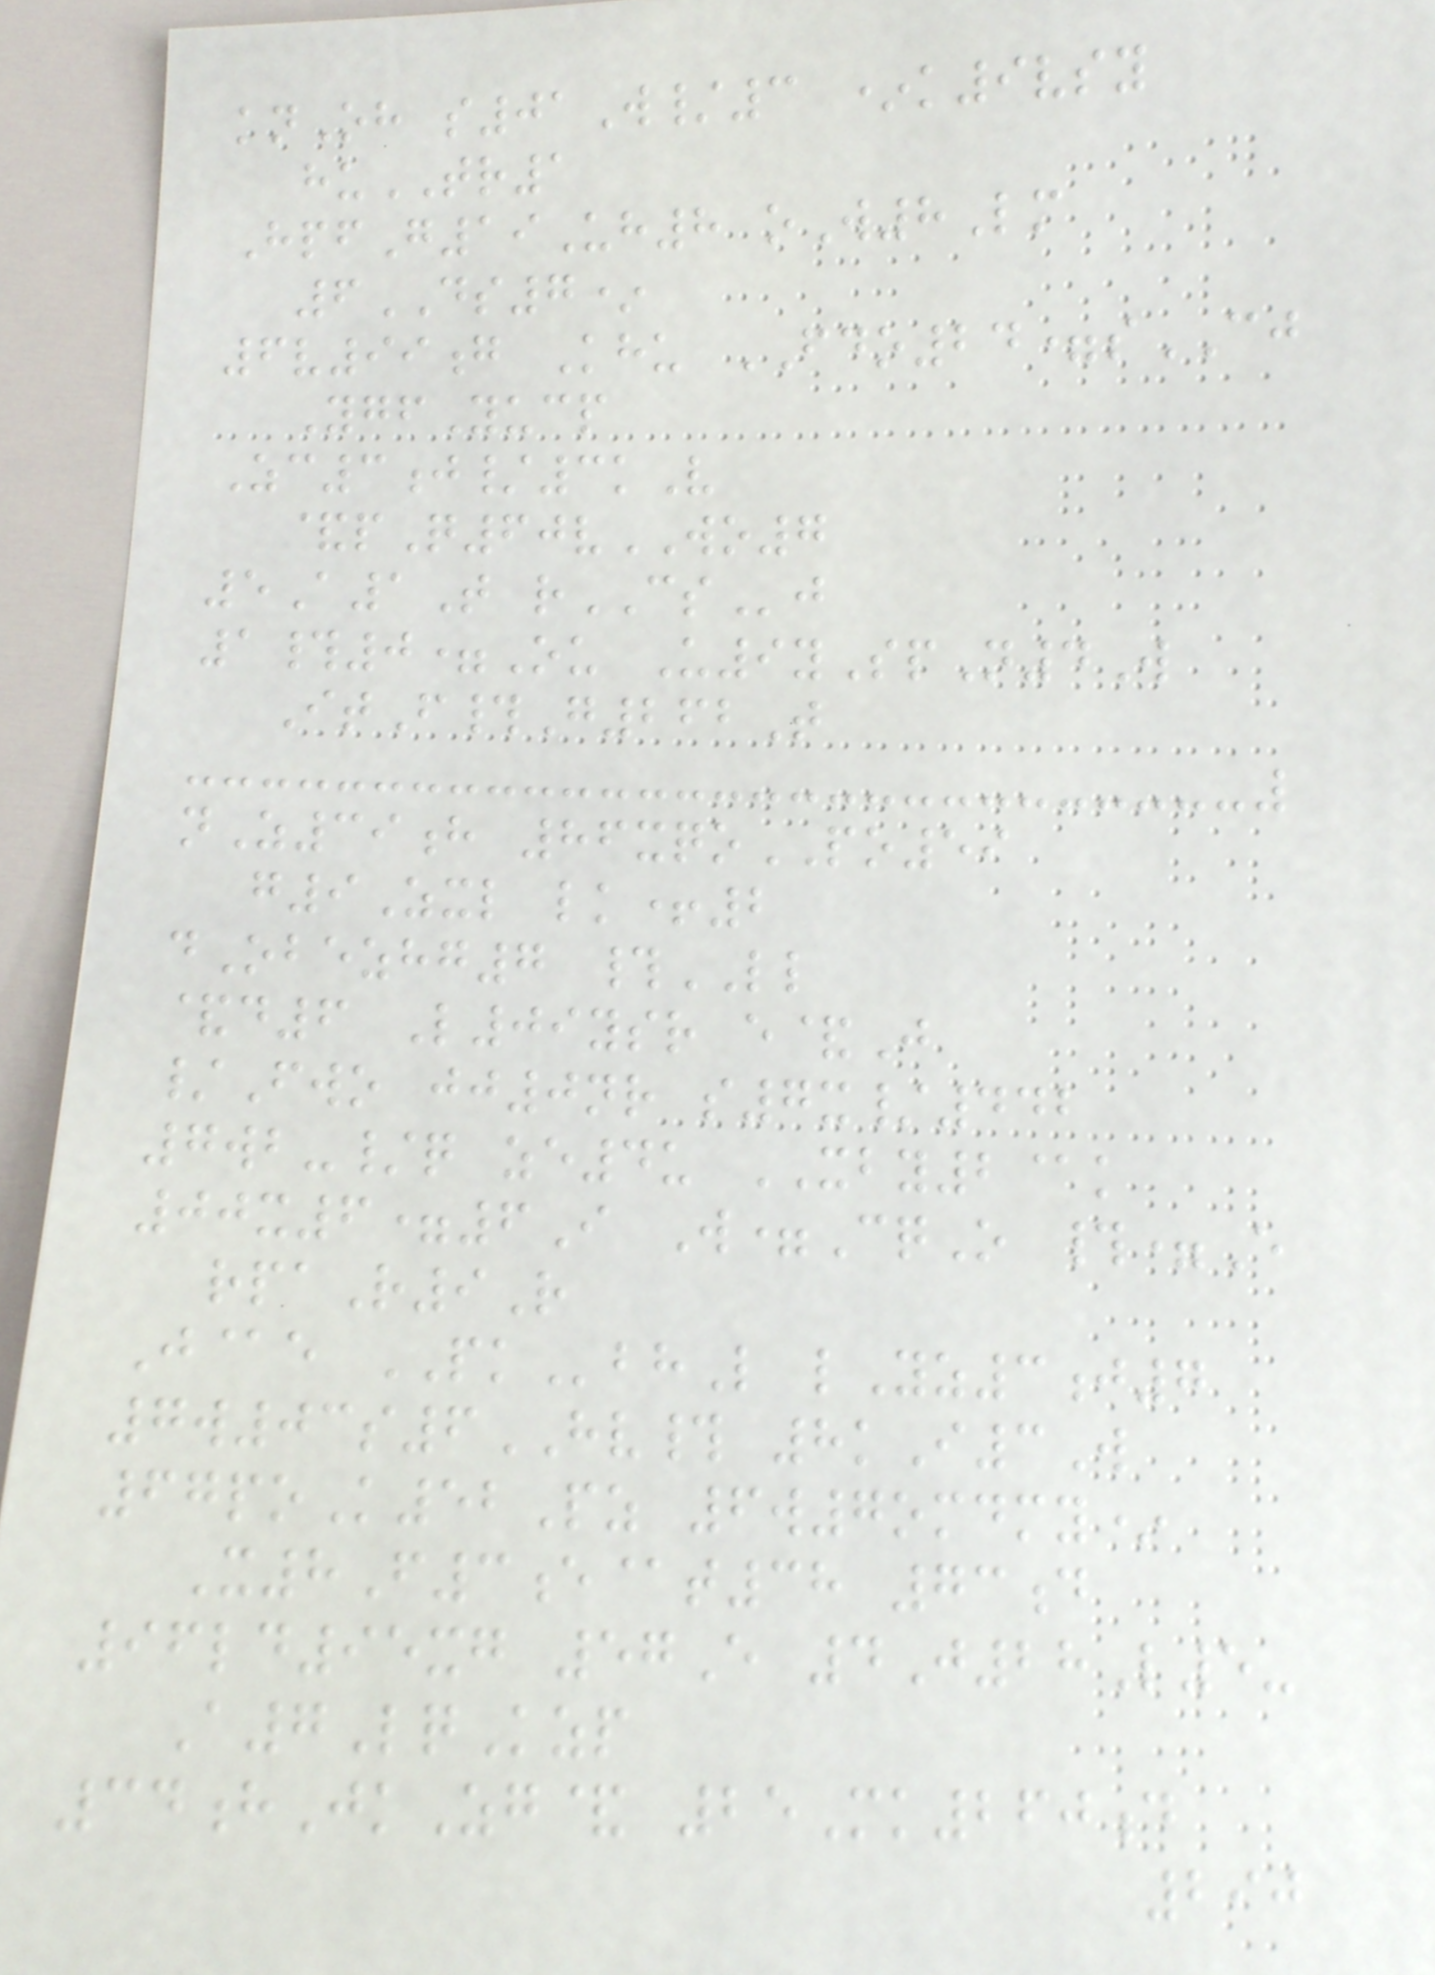knOh s01W/3 *k9vsy
huTR1
HpfG19Uh8 oW8Lm
6DS7*
6v99g Khu FDO24=sCJ
YgfYucp
Zc3j/3kV
&pQ60vWO7
5A1T rCSj
1#0=Ou U9ySpN4W
ItF#G262T
nZ39h 86xqoPO59
g9Zxl lk+2
dObezhg7 #LL
&d6 L09ysr e&J
/Fwo jj0nr s7x/442
7wb-/q ze4u XBY2@k
00x6=6I W=CqO #=E
rpaR9R
J@e PKbhL lYz3j7
7w03s6HV# 8kI3W
67poK52Pz 6w7omdmy*
X8F3e@t38 73d
96ld95xg 57E 4J28L5-
A7LqKzp
34hJkZg& 25Mk260d
290
